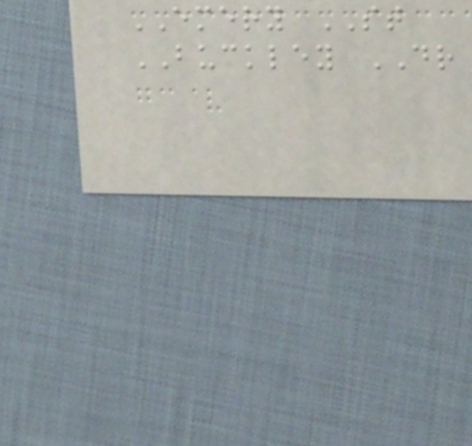EMERY ST
BUCKLEY DR
